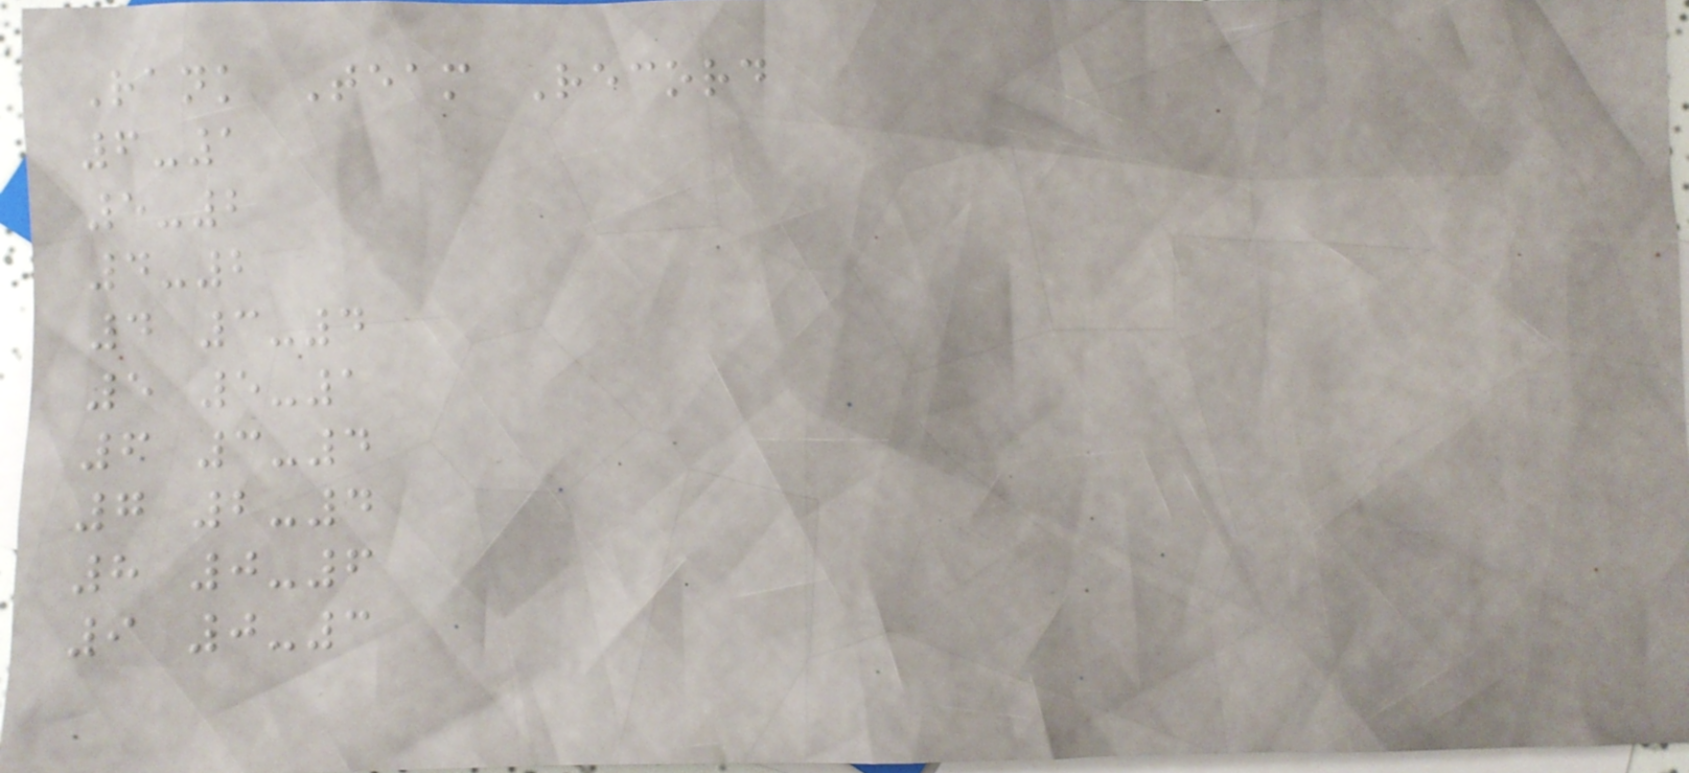Rank Team Record
6-1
5-2
4-2
4 3-4
5 5-1
6 3-4
7 2-4
8 0-6
9 0-3
